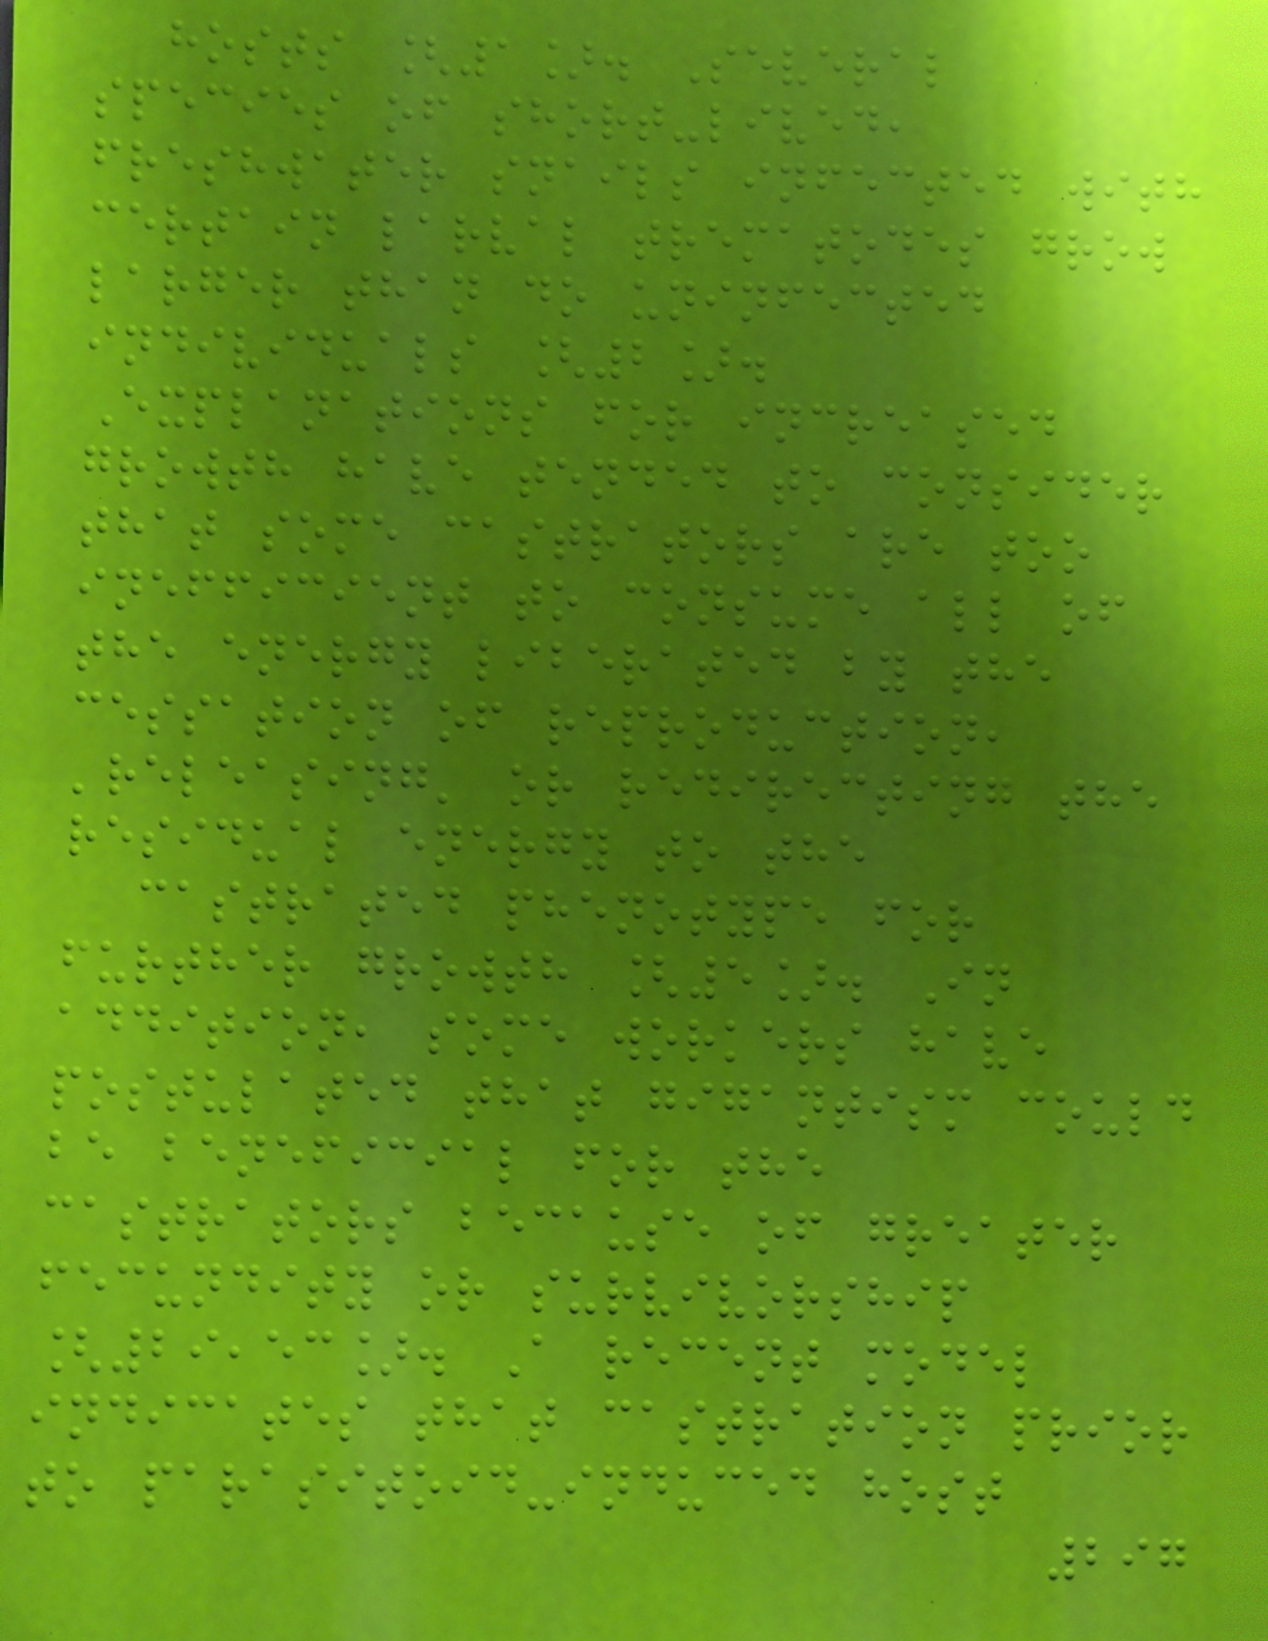hosts [1]. Several
species of short-lived,
freshwater snails infected with
certain larval trematodes grow
larger than do uninfected
individuals [2].
Explanations for increased
growth have tended to consider
that some castrators are too
inefficient to consume all of
the energy liberated by the
cessation of reproduction,
'releasing' or redirecting the
residual energy to the
castrated phenotype for
further growth [5]. In
addition, some workers have
postulated that gigantism could
be beneficial for the
castrators because of greater
fecundity or survivorship
[29,53]. A recent model
indicates that castration prior
to parasitoid-induced host
297
